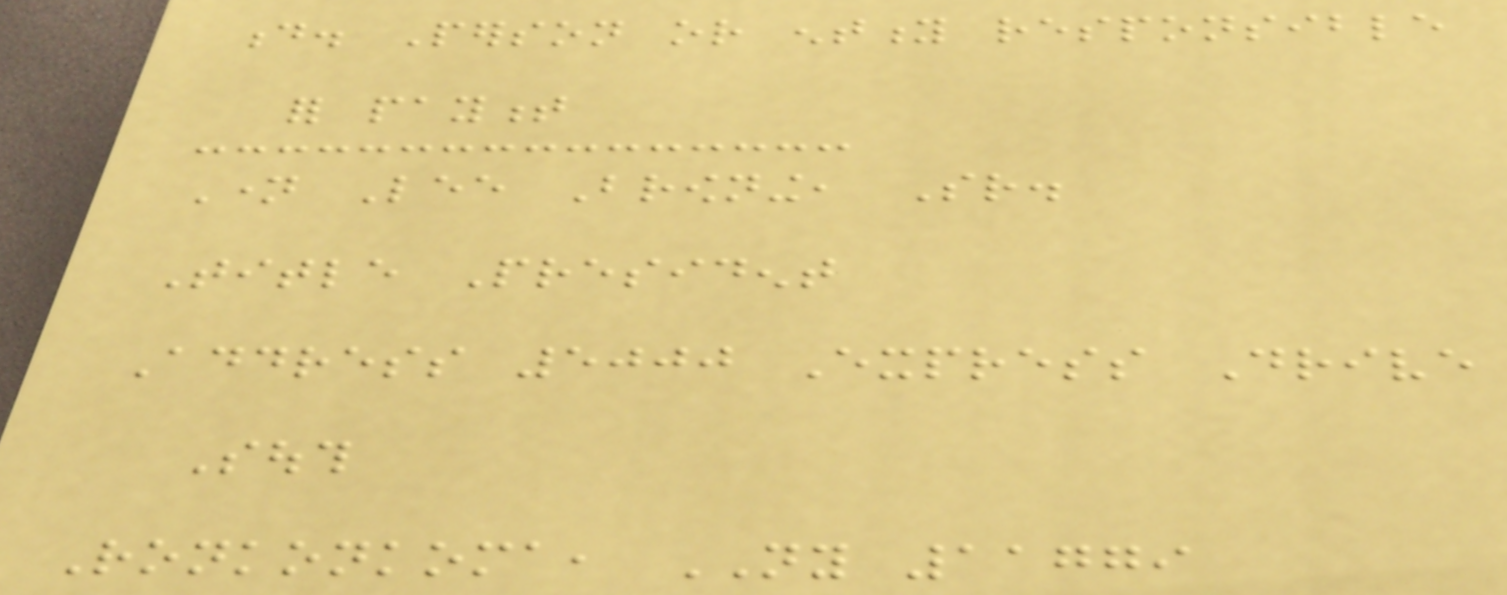d. Person or entity responsible
for payment
Name Lee Browning, Sr.
Title President
Address 5000 Express Drive
South
Ronkonkoma, NY 11779
